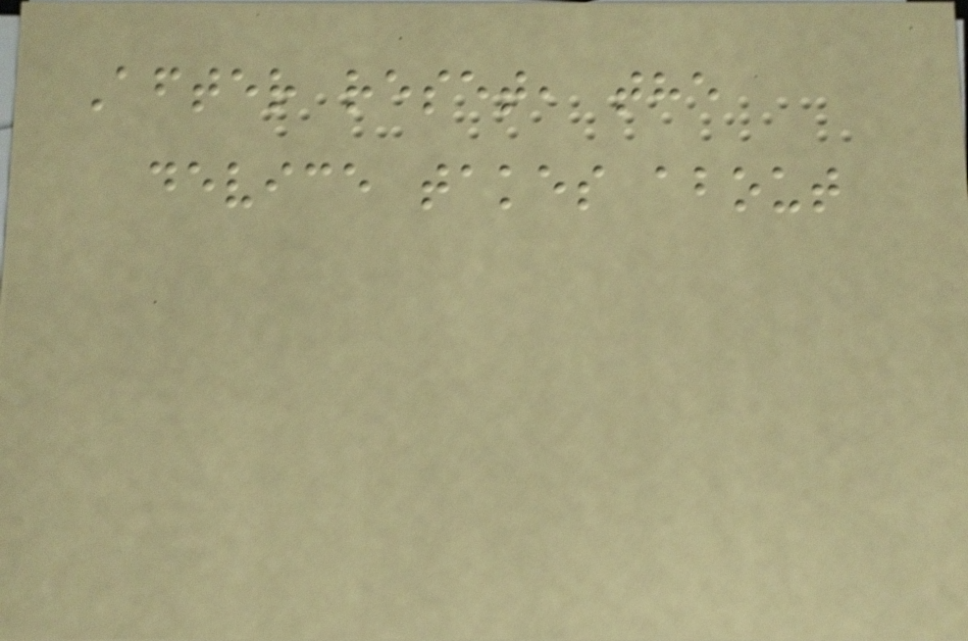After reset, the
device takes about
